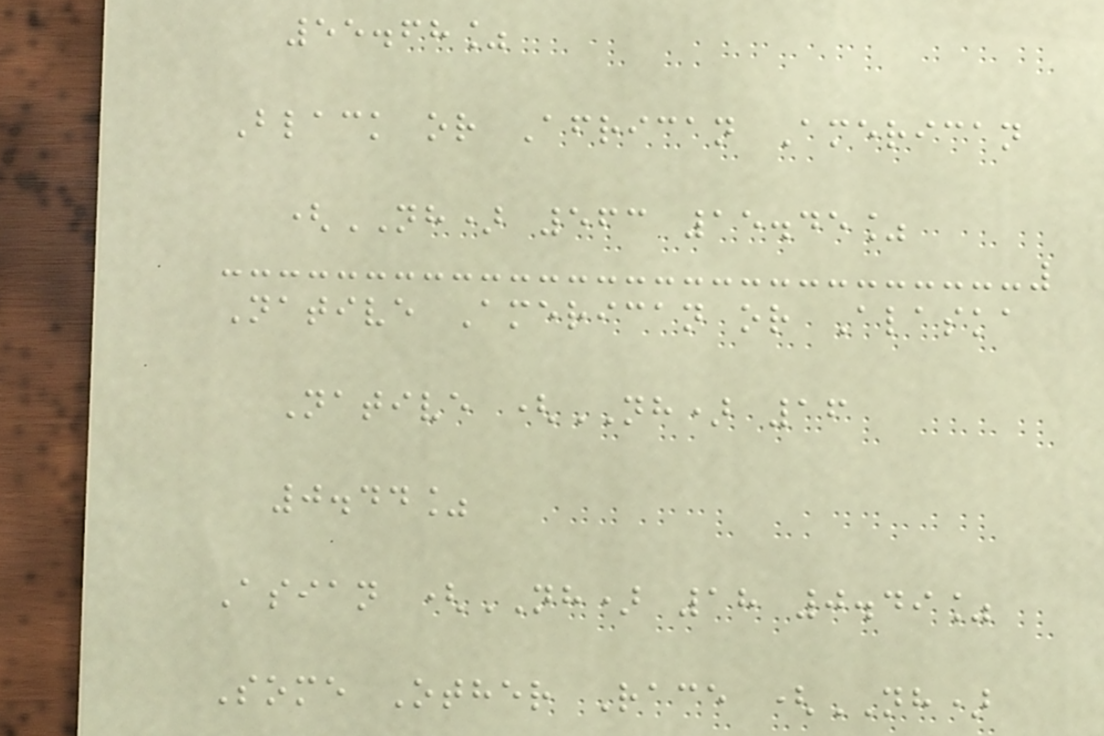55.68%
Black or African American
(NH) 563 15.45%
Native American or Alaska
Native (NH) 16
0.44%
Asian (NH) 18 0.49%
Some Other Race (NH)
